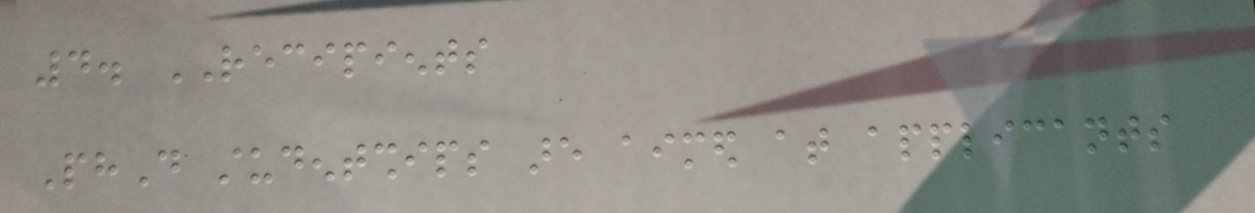4. RECIPIENTS
PhD studentships are aimed at applicants
